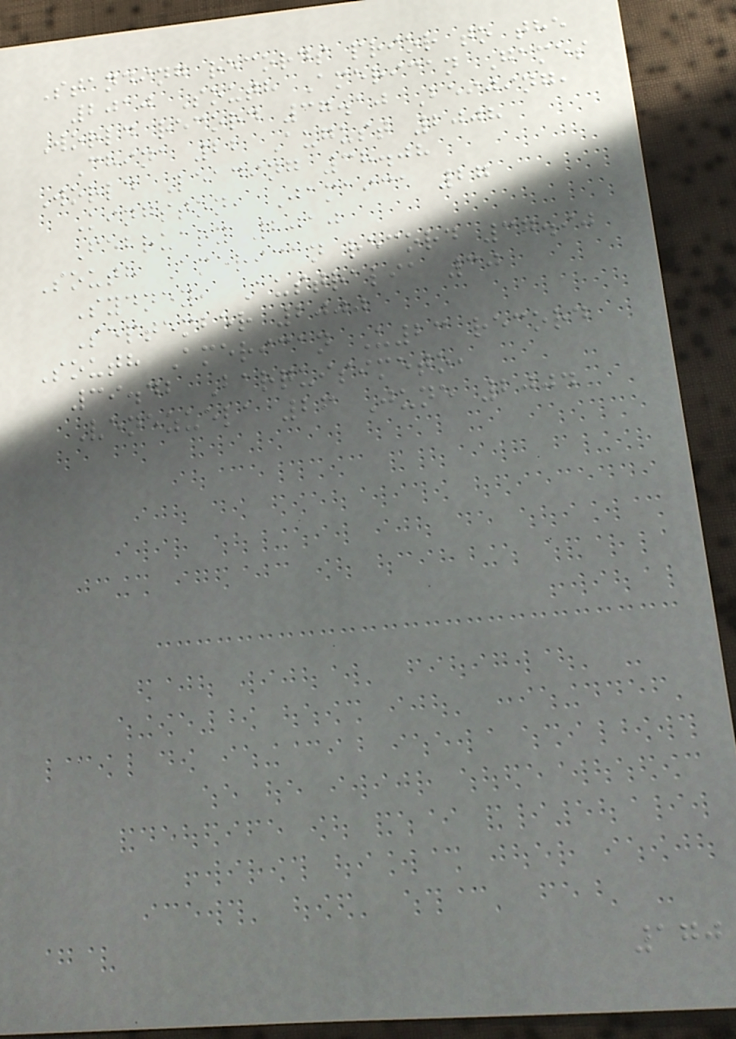Standing records prior to the
2010 South American Games
World record 37.10 Beijing,
China 22 August 2008
World Leading 38.08
Kingston, Jamaica 27
February 2010
South American record 37.90
Sydney, Australia 30
September 2000
South American U23 record
39.42 Barquisimeto,
Venezuela 26 June 2004
170
